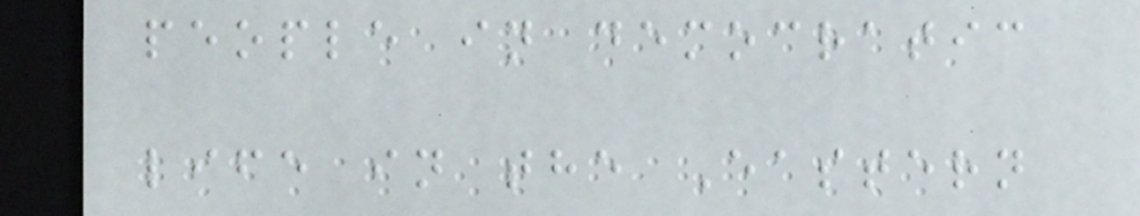people in democratic
life in the Eastern
